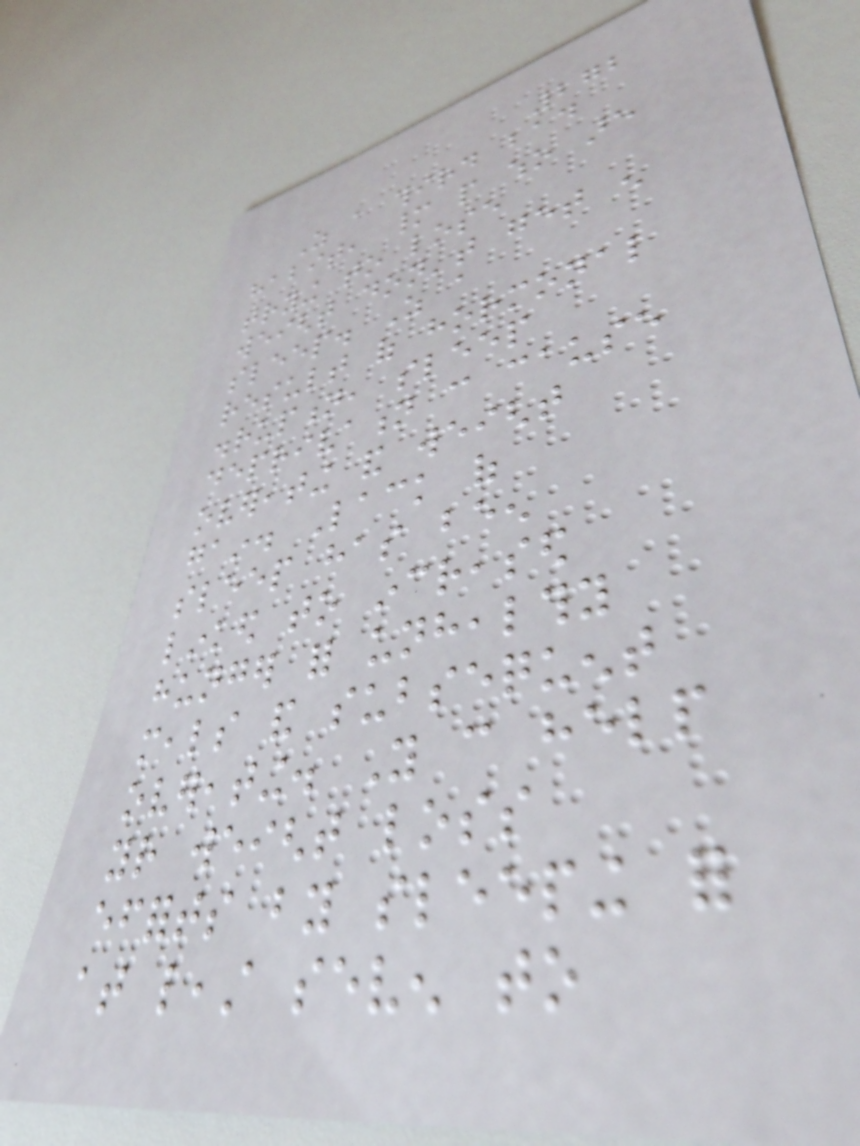272
As a third bad
habit, many people who are
trying to lose
weight don't get enough
sleep. As a
result of hormonal
disruption, sleep
deprivation can cause
overeating and weight
gain. Lack of
sleep has been
linked to increased
hunger for unhealthy
meals and subsequent
overeating. You can help
your weight loss
efforts by sleeping for
at least seven to
